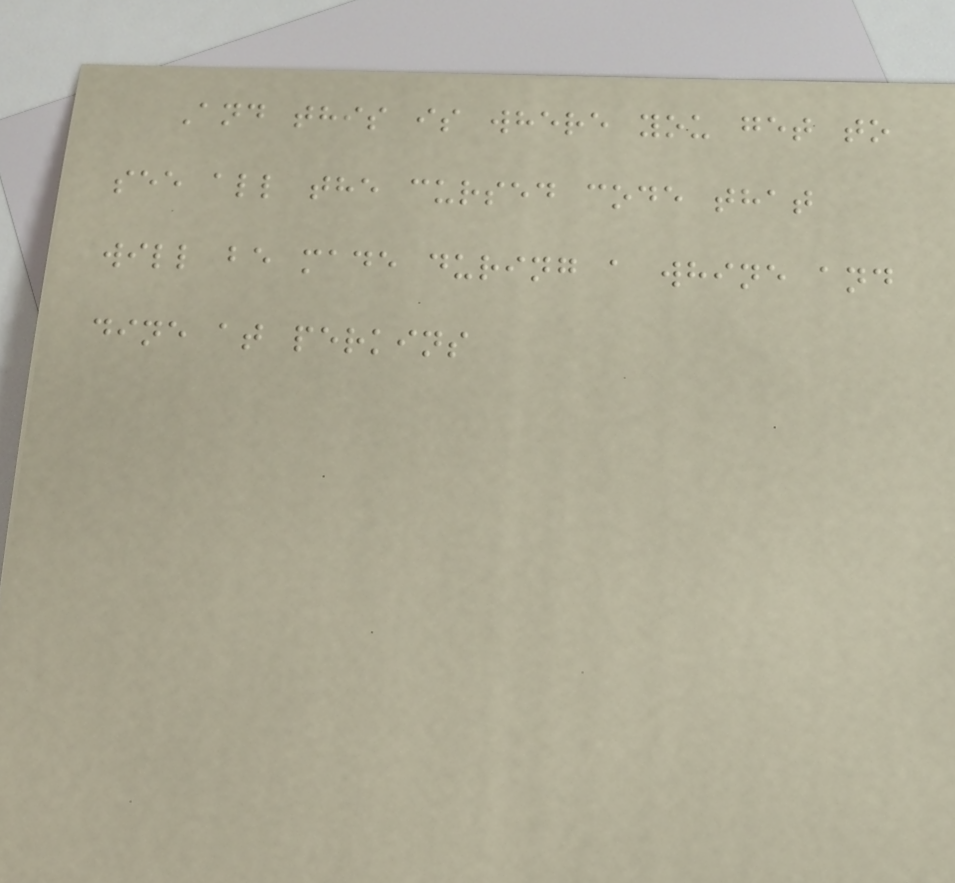And this is where you get to
see all the cursed code that
will be made during a whine and
dine at perkins
